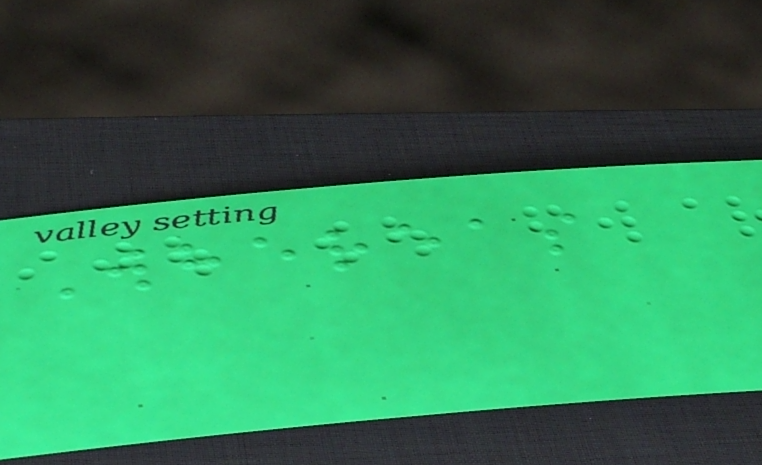Whereas
